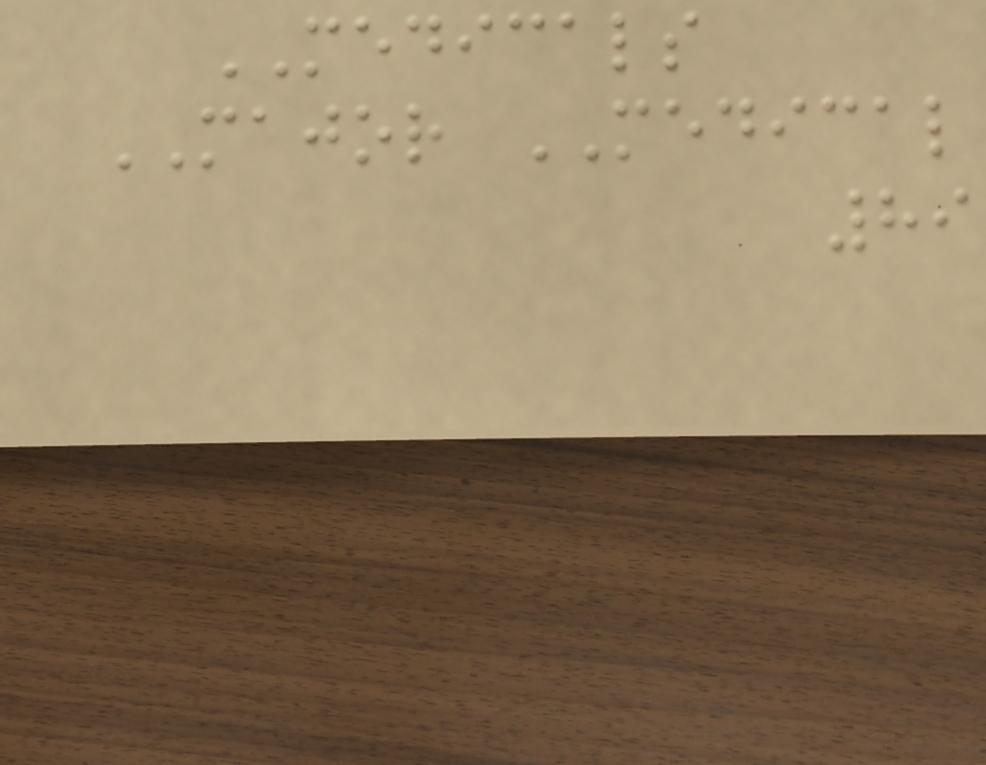MEDICALS
MAJOR MEDICAL
89
